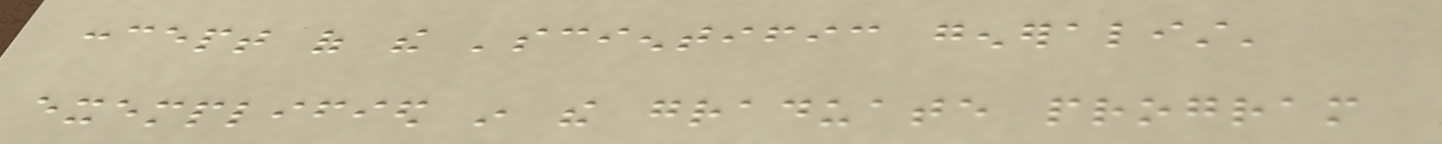concept of the 'scientific generalist'
exemplified in the graduate program
